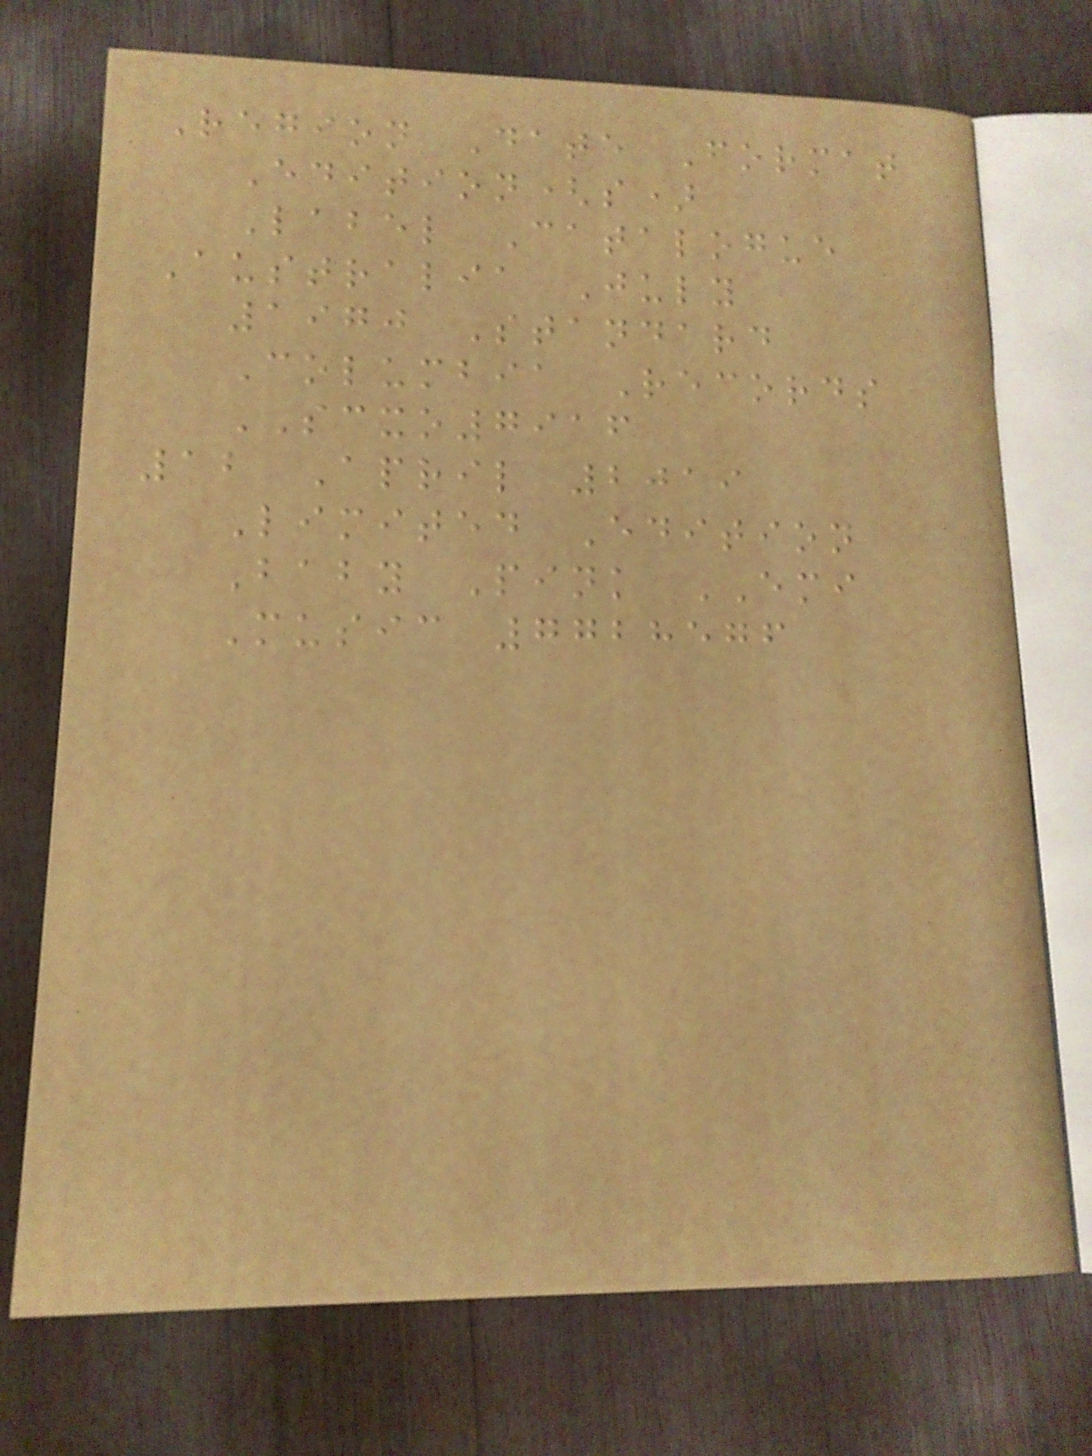Region Date Format
Edition(s)
Label Catalogue
Australia July
1970 Standard
Columbia Records
SCXO7916
12 April 2019
Limited Edition
Baby Pink EMI
Music 7728576
